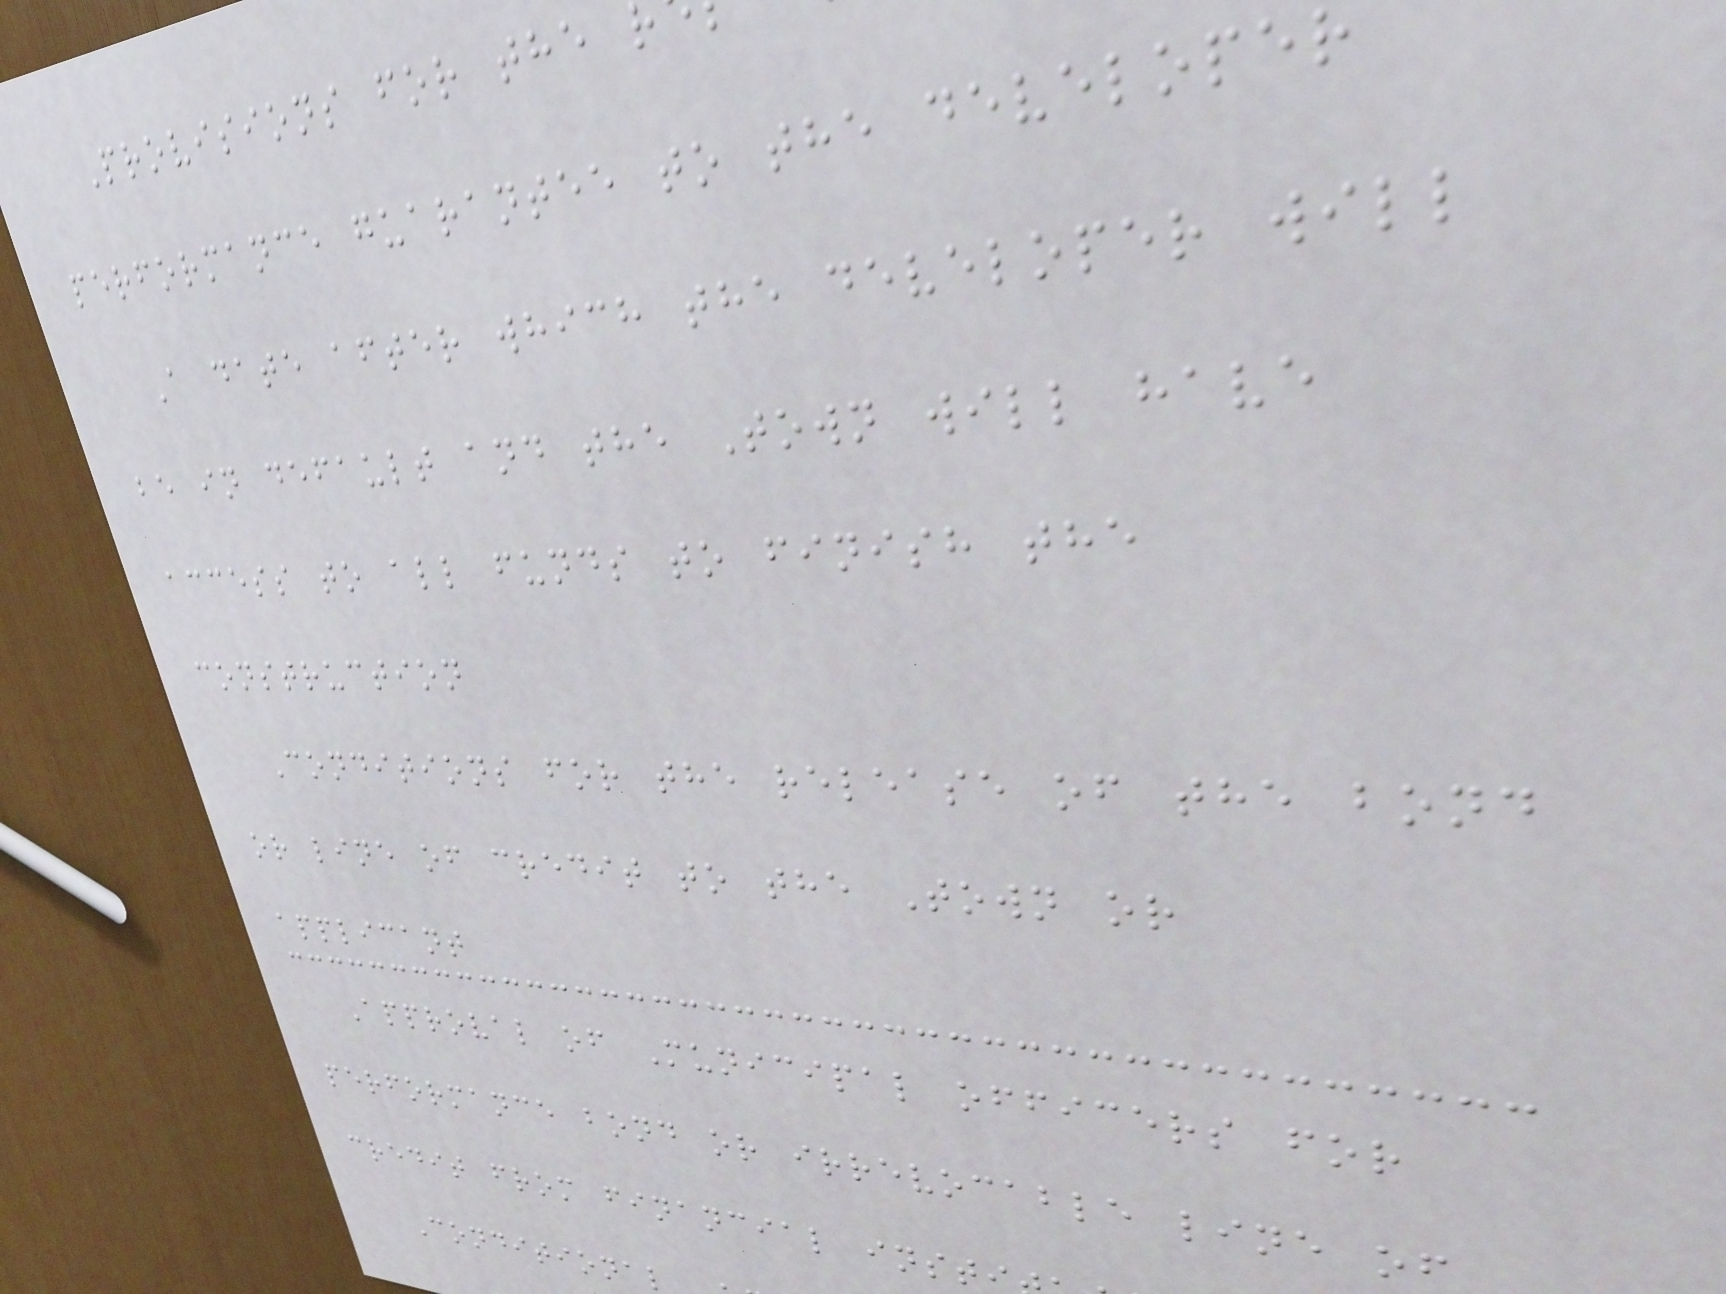Provisions for the
performance guarantee to the developer
A date after which the developer will
be in default and the Town will have
access to all funds to finish the
construction
Conditions for the release of the bond
or line of credit to the Town or
applicant
Approval of Municipal officers for
performance bond or irrevocable line of
credit from financial inst
Conditional
